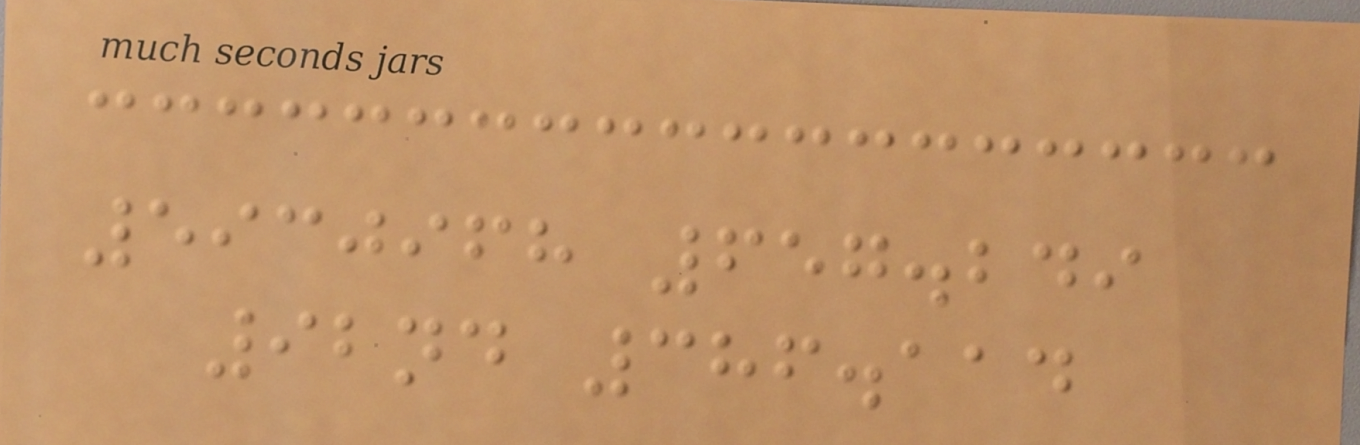5930968 657.249
92nd 386.114
